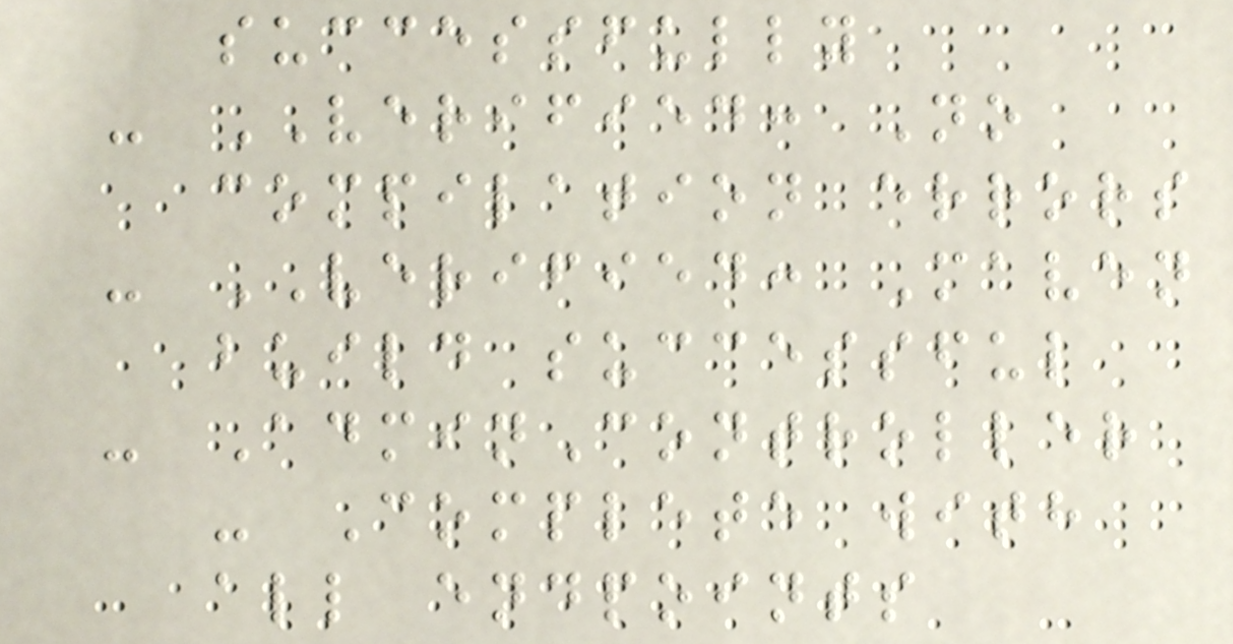successfully
- VERIFIED: No
compilation errors
- VERIFIED: Maven
build successful
- AdminController
- Complete with
all endpoints
